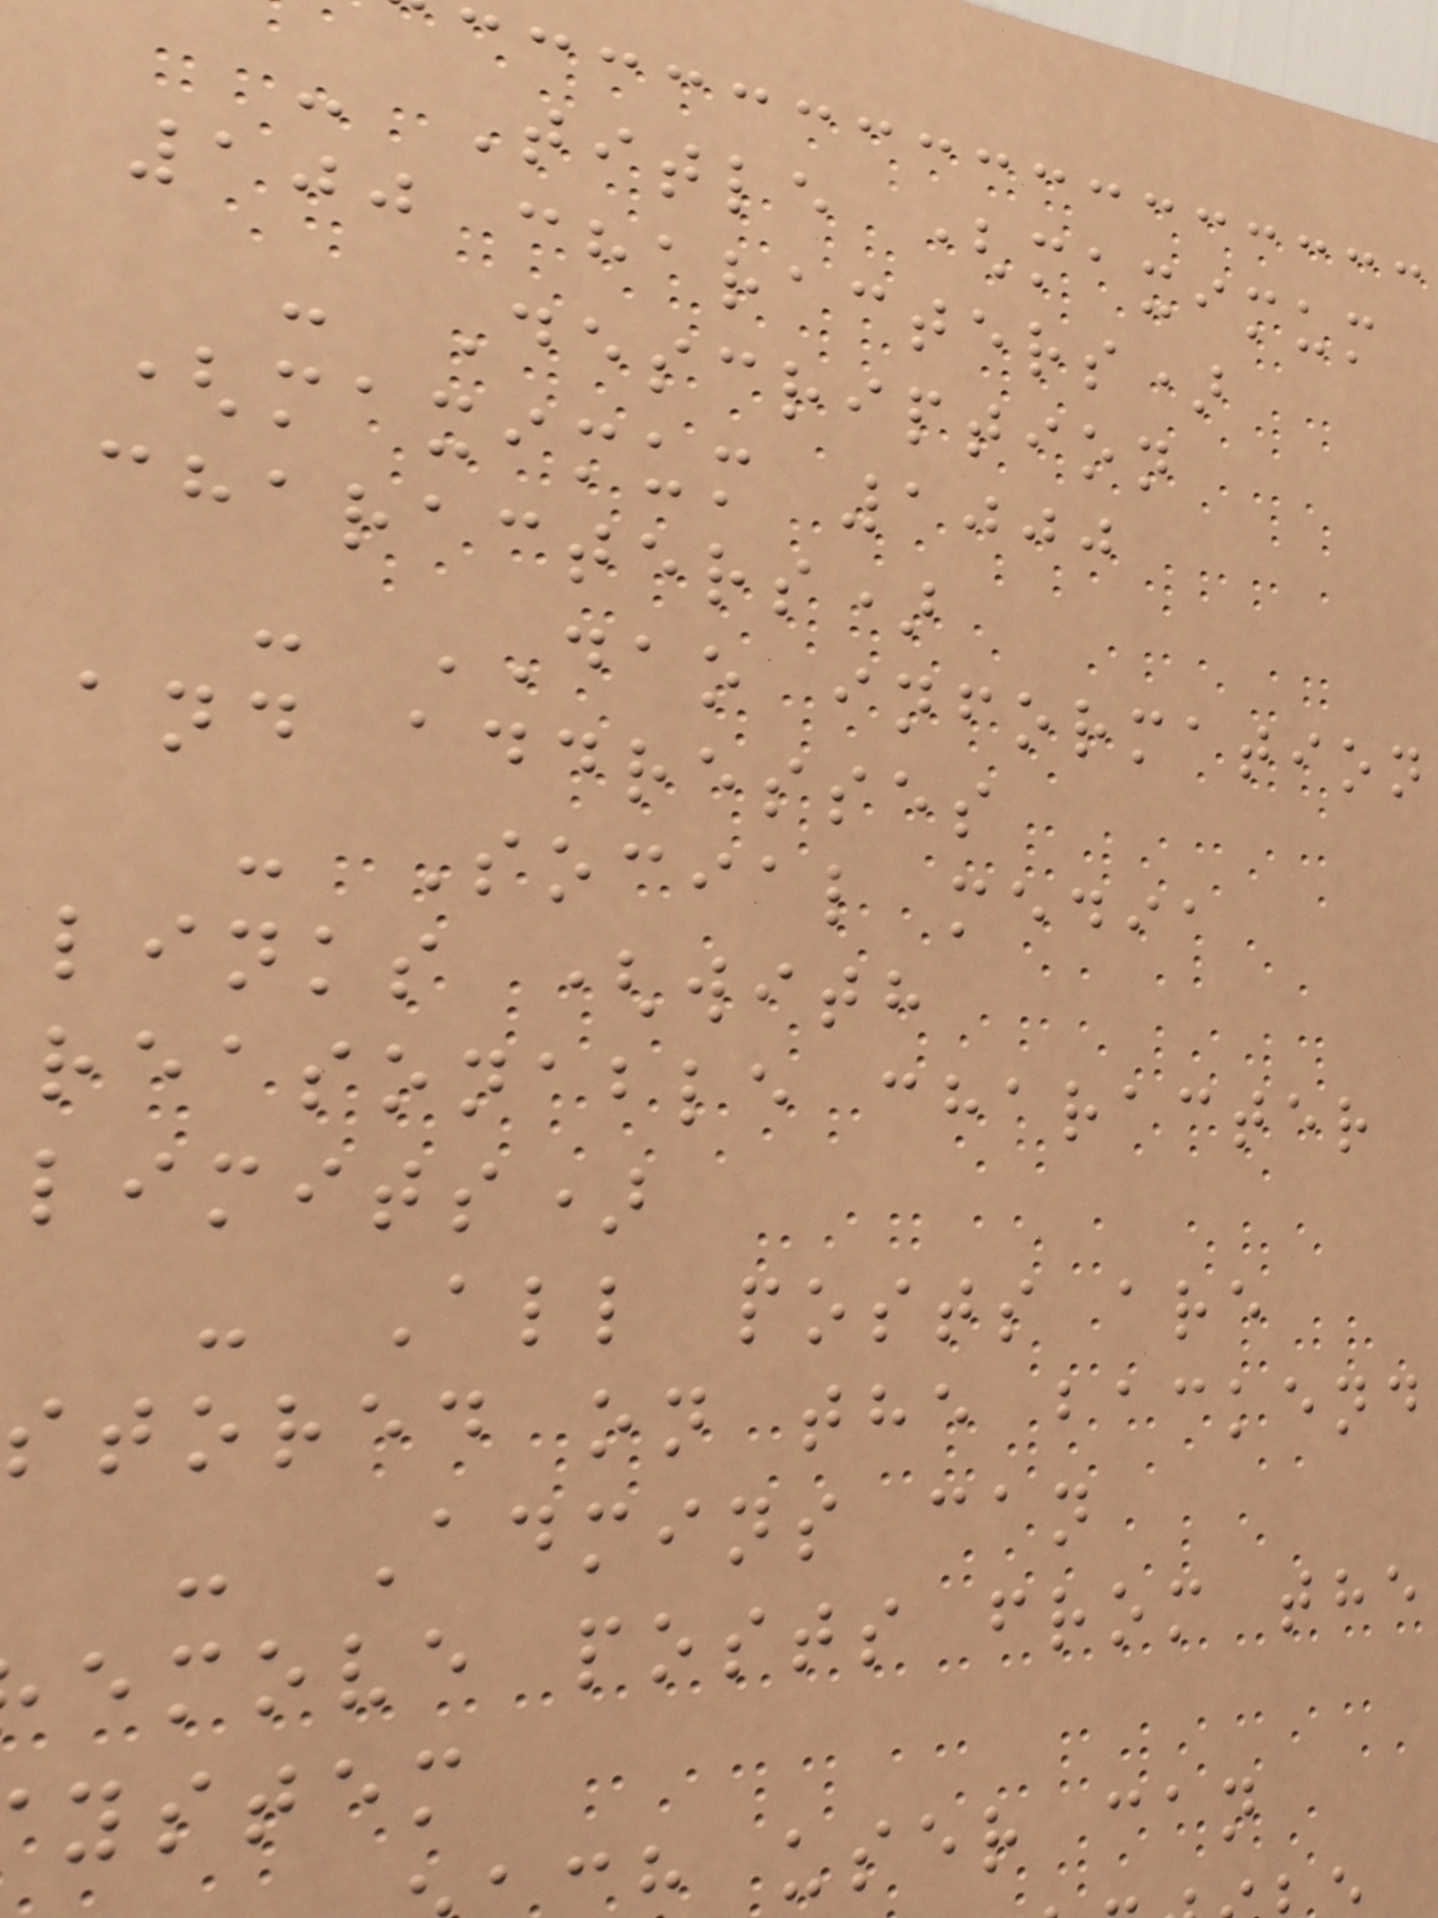- Title (maximum
100 characters)
- Description
(maximum 1000
characters)
- DAO information
and addresses
- Social media
links (with
reasonable character
limits)
- All posts are
stored on the backend
- Admins can
emove posts from the
ystem
user can
